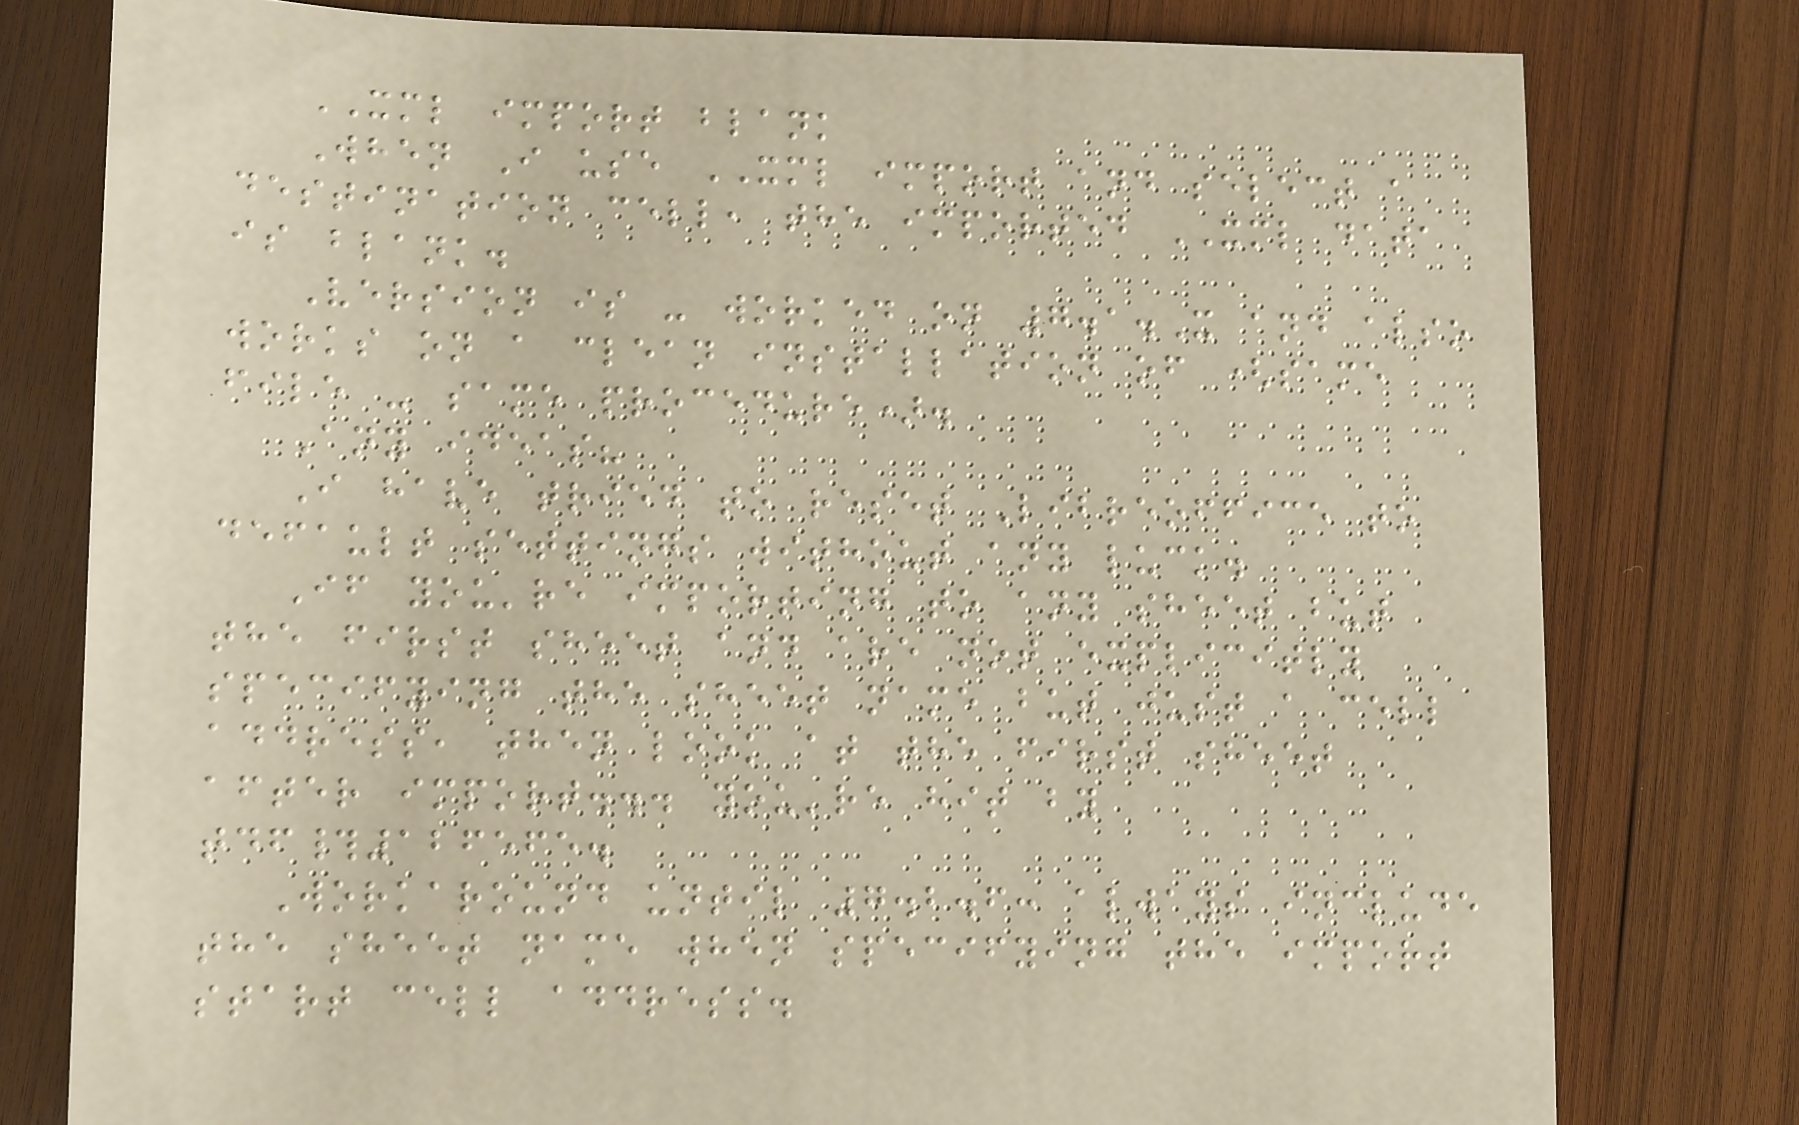XML import blank
When I use XML import and select a
destination cell, the imported XML data
is blank.
Version is - worked on 7.1.X and also
works on a clean installation of (same
file - same procedure).
Any ideas?
I have tried to reset Libreoffice to
default settings without any luck.
If you're importing to any sheet but
the first sheet and are not explicitly
specifying the sheet name but just a cell
address, then look at the first sheet
after import... you're hit by
tdf#126565.
Workaround until 7.2.6: always include
the sheet name when specifying the import
start cell address.
